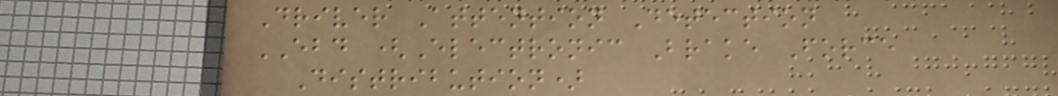Driver Attention Detection
EBD (Electronic Brake Force
Distribution)
